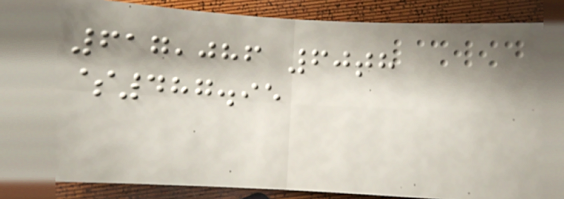617,086 60th
$487.95
